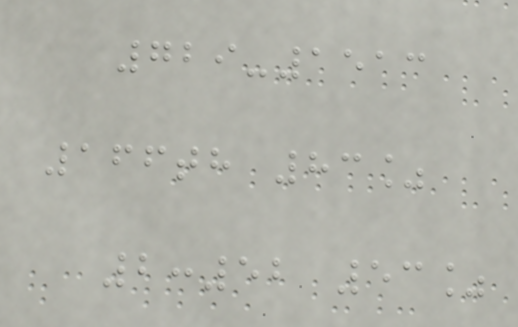729-1513
166th 83%
2:52 53%
